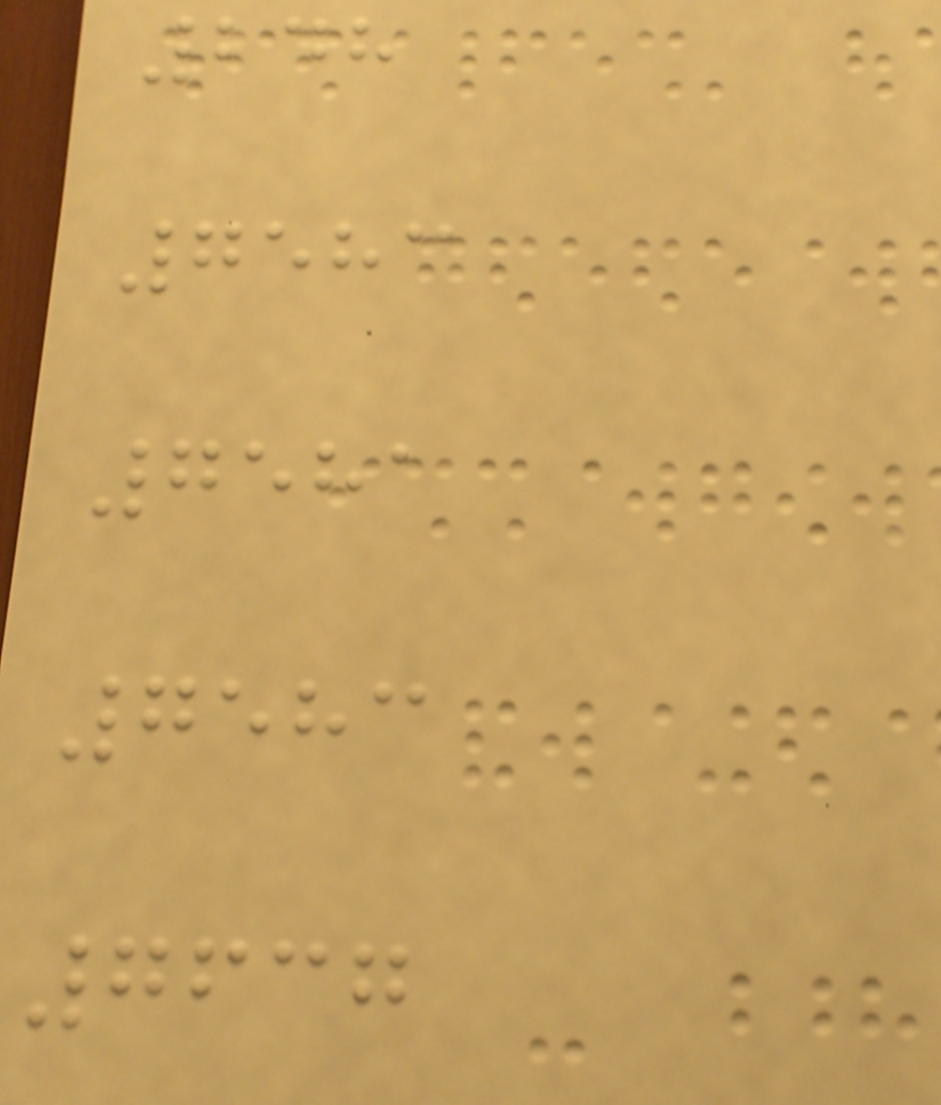248
7583
7581
7583
7637
